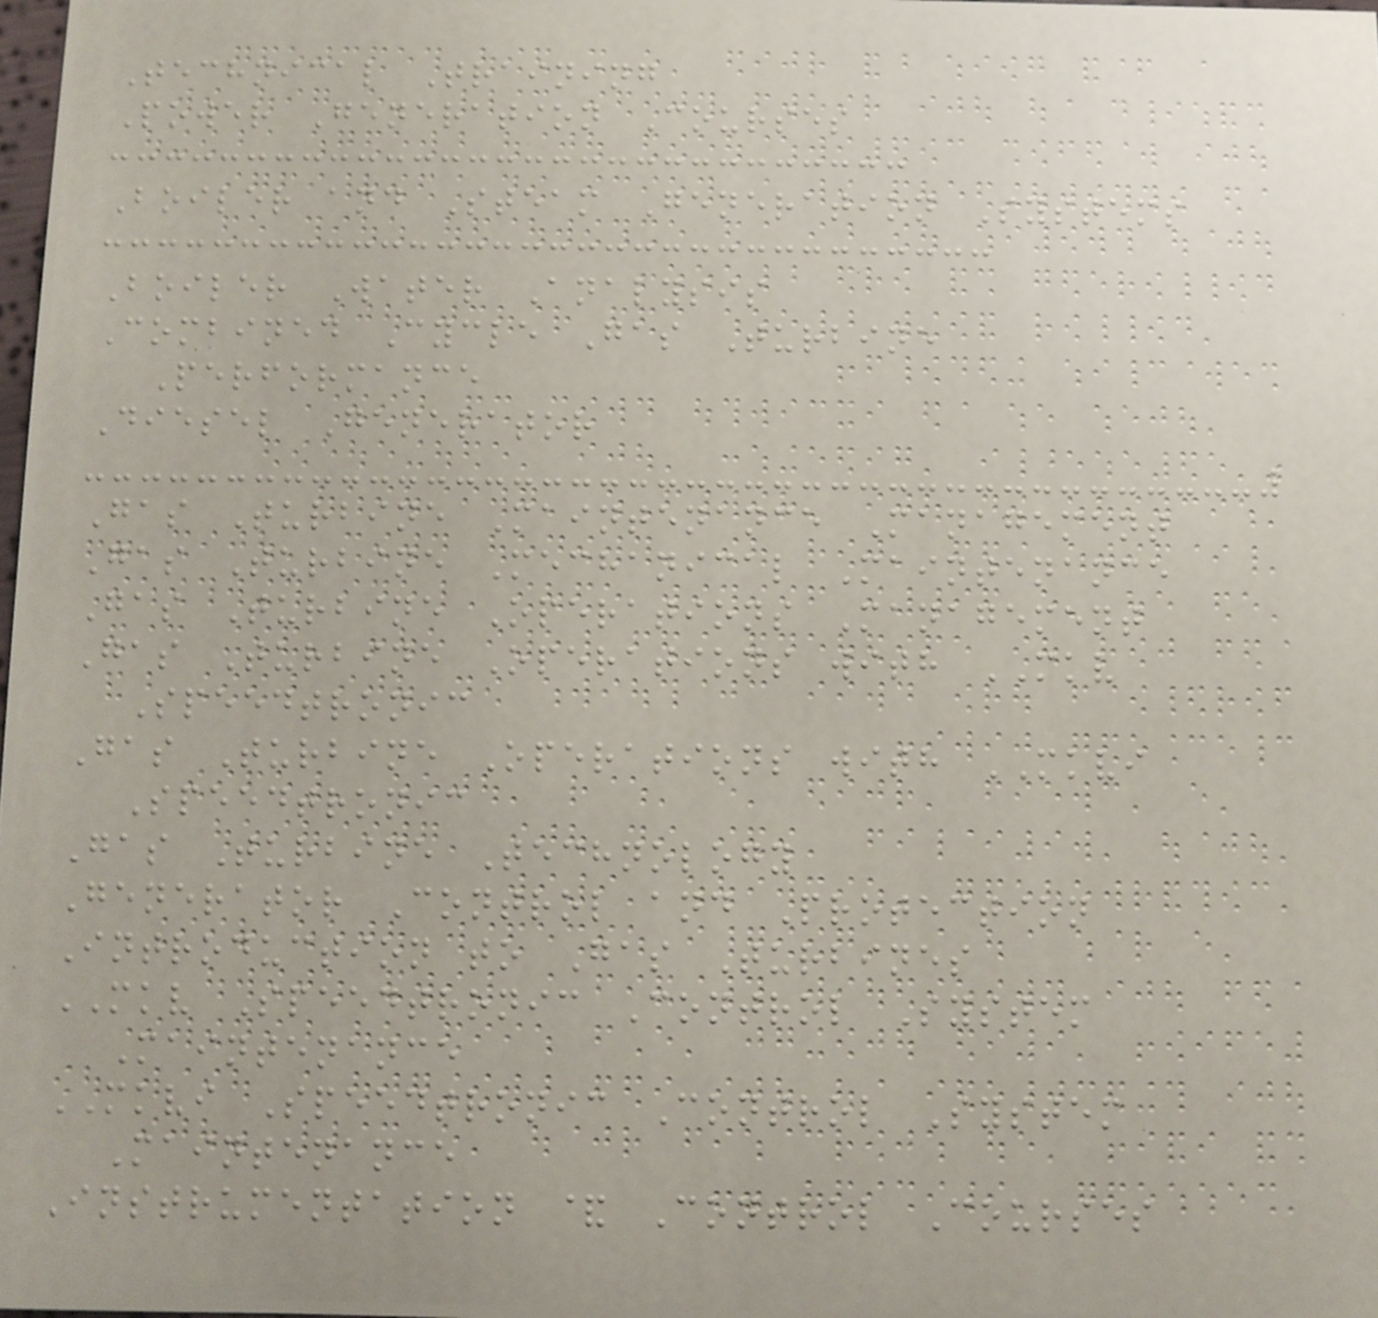Technical Training
Power Generation Courses
Boiler and Steam Generation Systems
Boiler Water Analysis
Combined Cycle Gas Turbine
Performance
Diesel Generator
Gas Turbine Maintenance Management
Gas Turbine Mechanical Maintenance
Gas Turbine Operations Management
Gas Turbine Operations with MKV
Speedtronic
Gas Turbine Operations with MKVI
Speedtronic
Gas Turbine Technology
Generator Control and Protection
Introduction to Gas Turbines
MKV Speedtronic Control System
Maintenance
MKVI Speedtronic Control System
Maintenance
Instrumentation & Control Courses
